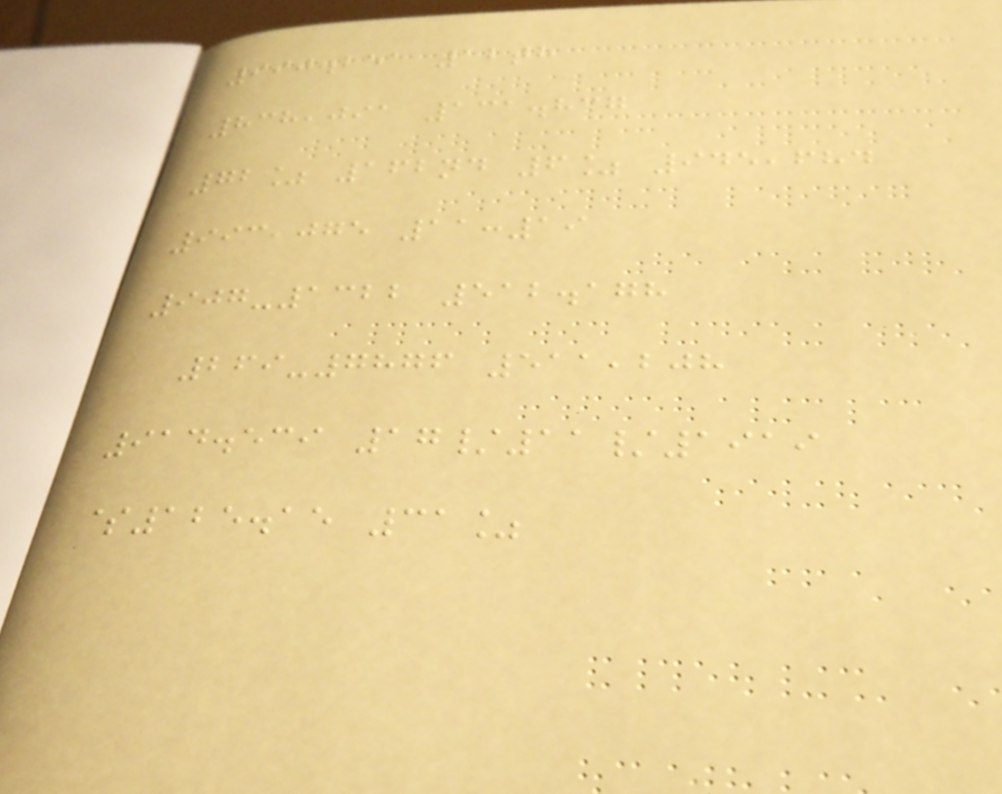990.251 12th
838,091 131.837
72% 162nd 6% 945,684
993,075 11:19
907-1322 512.178
269-7876 511,208
914.539 17/11/1919
$125.15 31%
